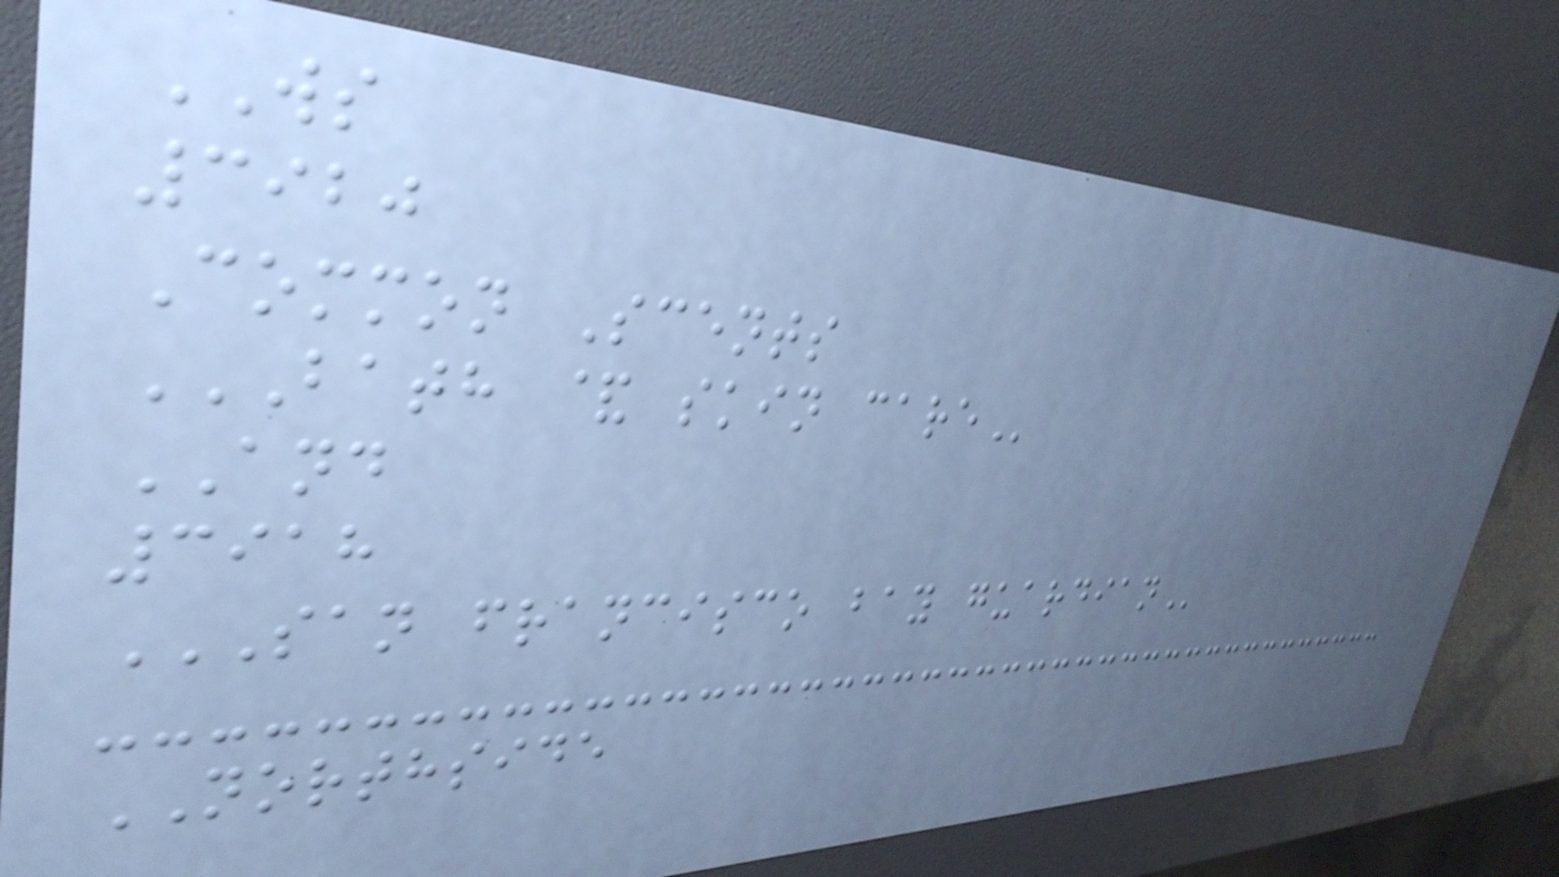WS
3920
Common Scents
BATH & SKIN CARE
AND
3918
SAN FRANCISCO BAY GUARDIAN
NORTHSIDE
